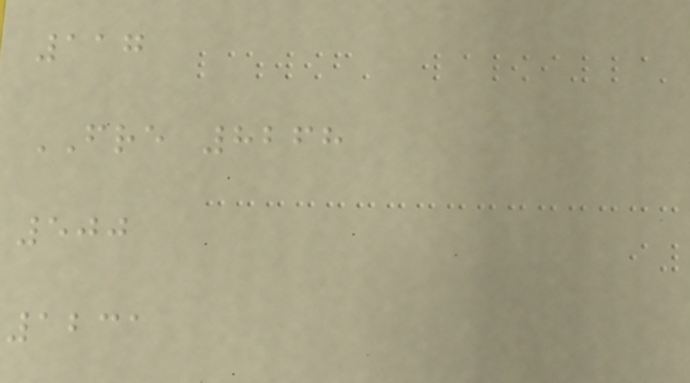117
FRE 8268
500
1231
